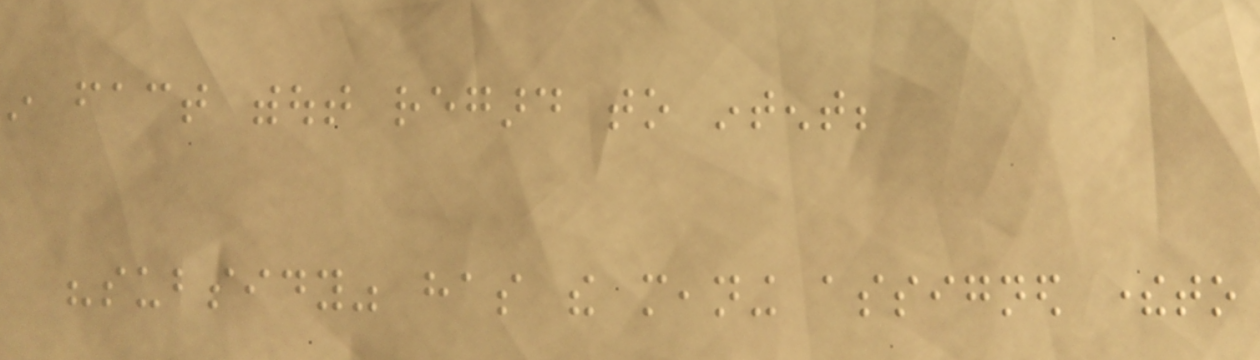in fact without regard to intent;
"subsidy" has the meaning assigned thereto
